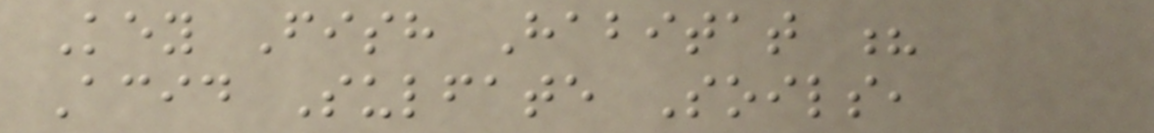Key Fish Habitat ?
Acid Sulfate Soils,
